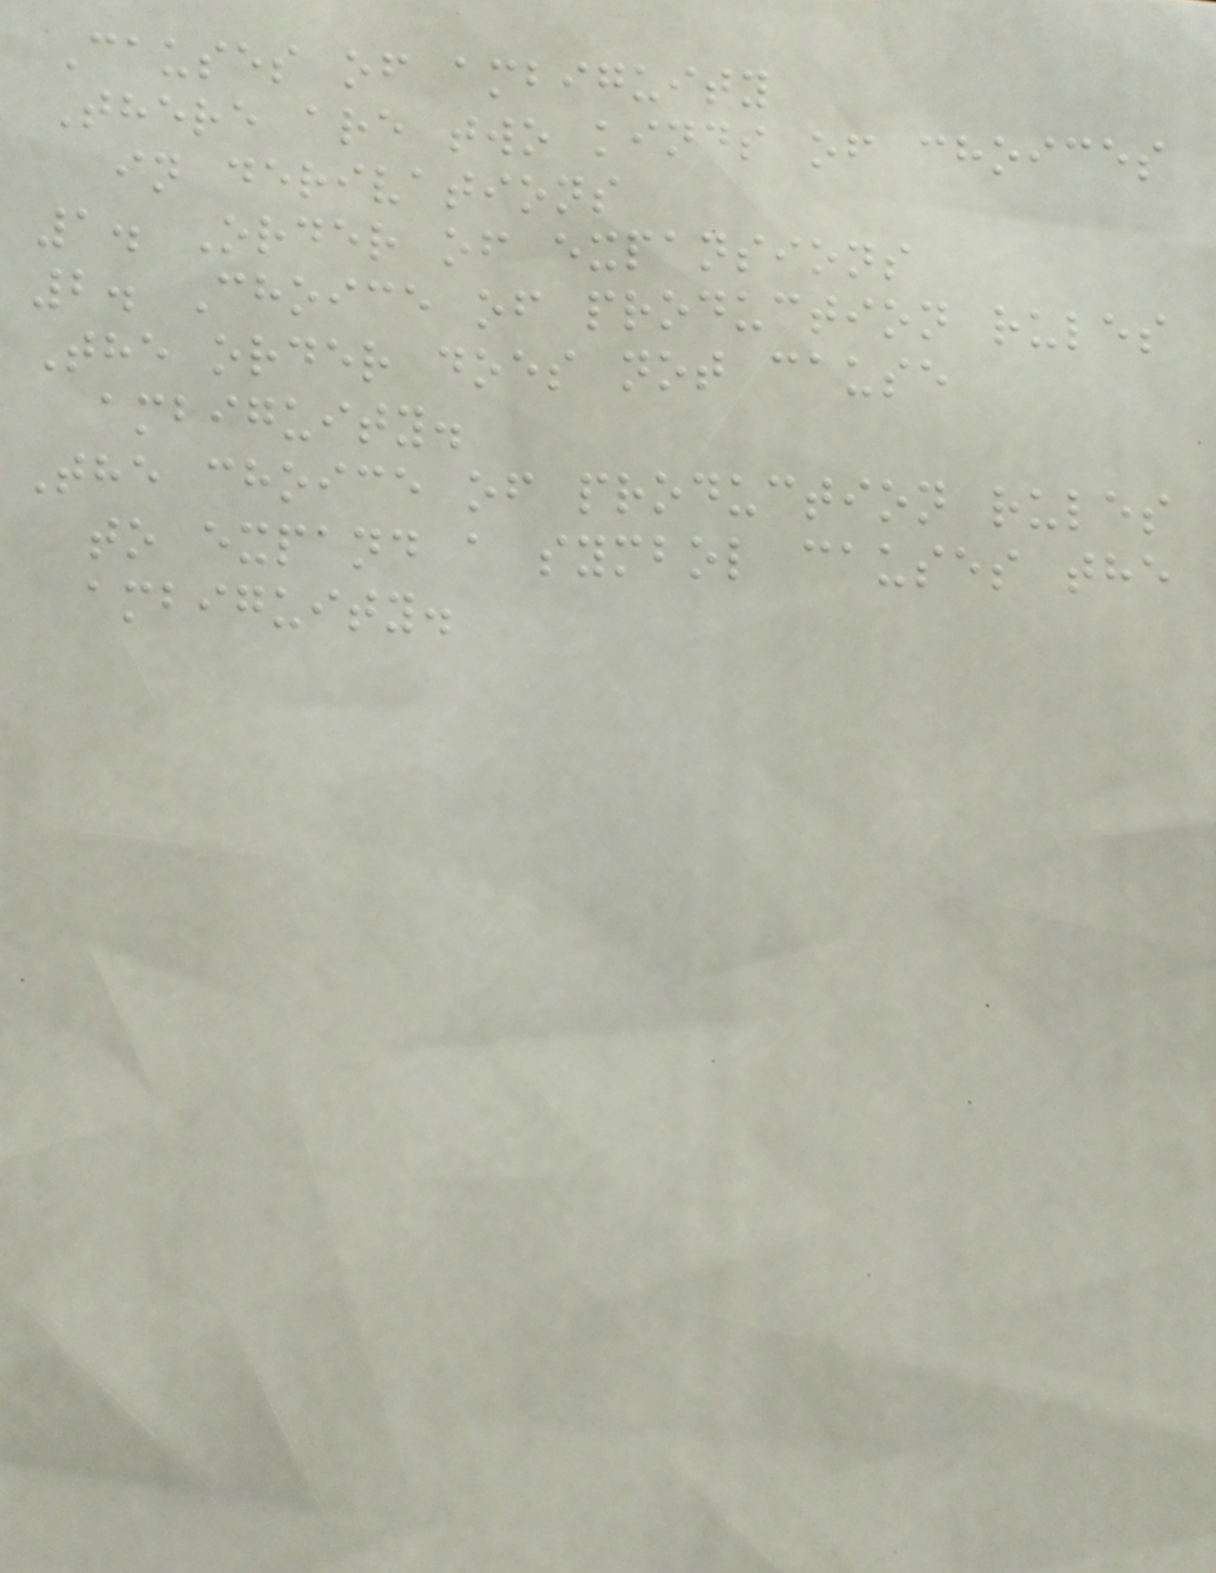Causes of ambiguity
There are two kinds of choices
in derivations
1. Order of expansions
2. Choice of production rules
The order does not cause
ambiguity.
The choice of production rules
to expand a symbol causes the
ambiguity.
